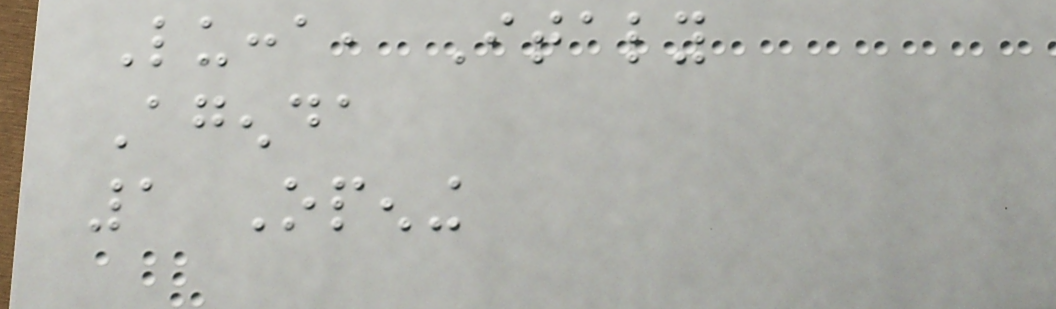Lucca, Italy
Agenda
1 Opening
